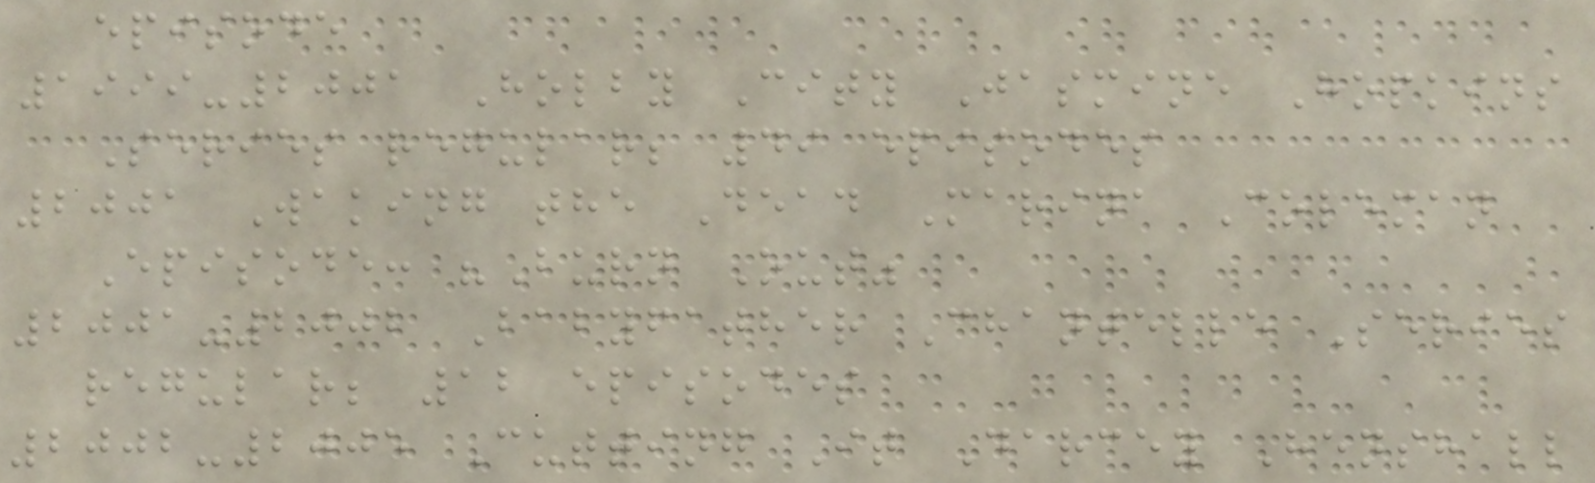episode
1999-2001 Holby City Jasmine Hopkins
Series regular; 49 episodes
2001 Waking the Dead Marina Coleman
Episode: "Burn Out"
2001-2002 Babyfather Chantelle Series
regular; 12 episodes
2002-2005 Cutting It Darcey Henshall
